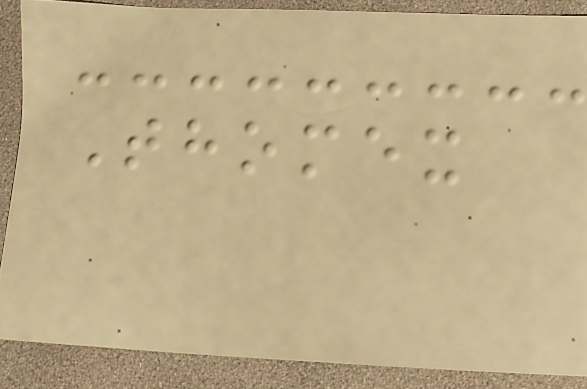Thomex
